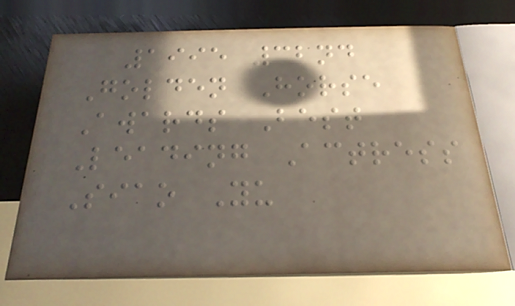1995 32nd
Golden Horse
Awards Best
Leading Actress
Siao Yu
